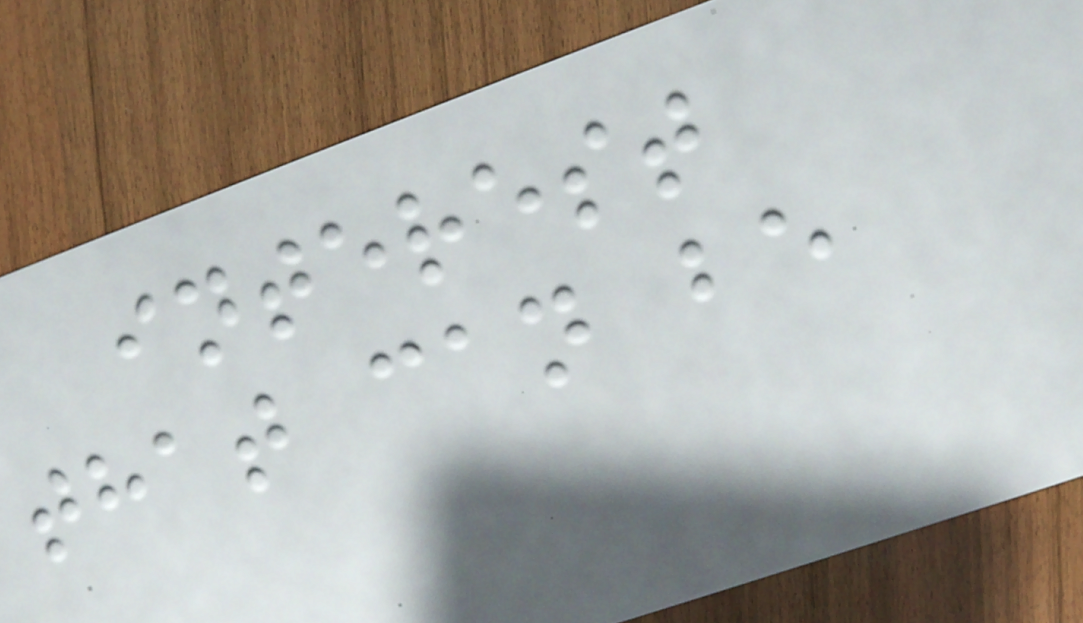interest
that can be
